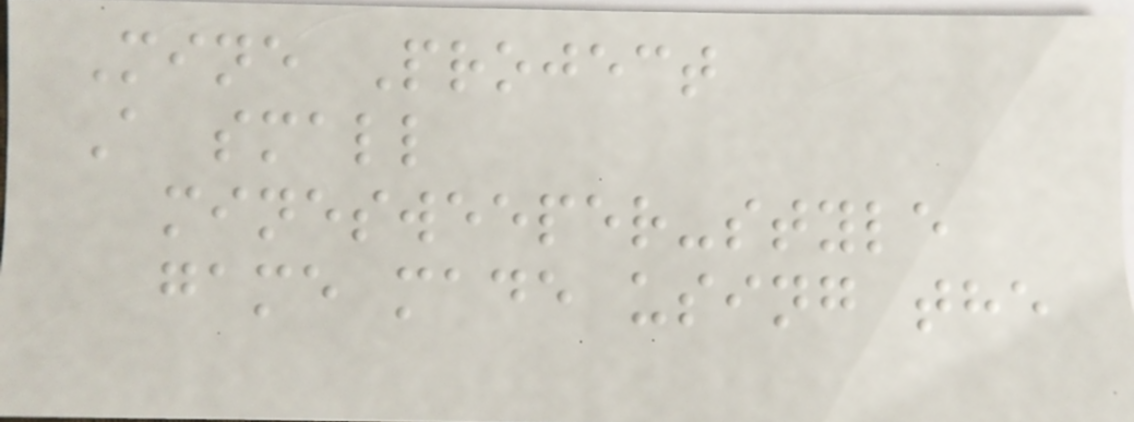Mine Project
A small
minesweeper-style
game made using the
